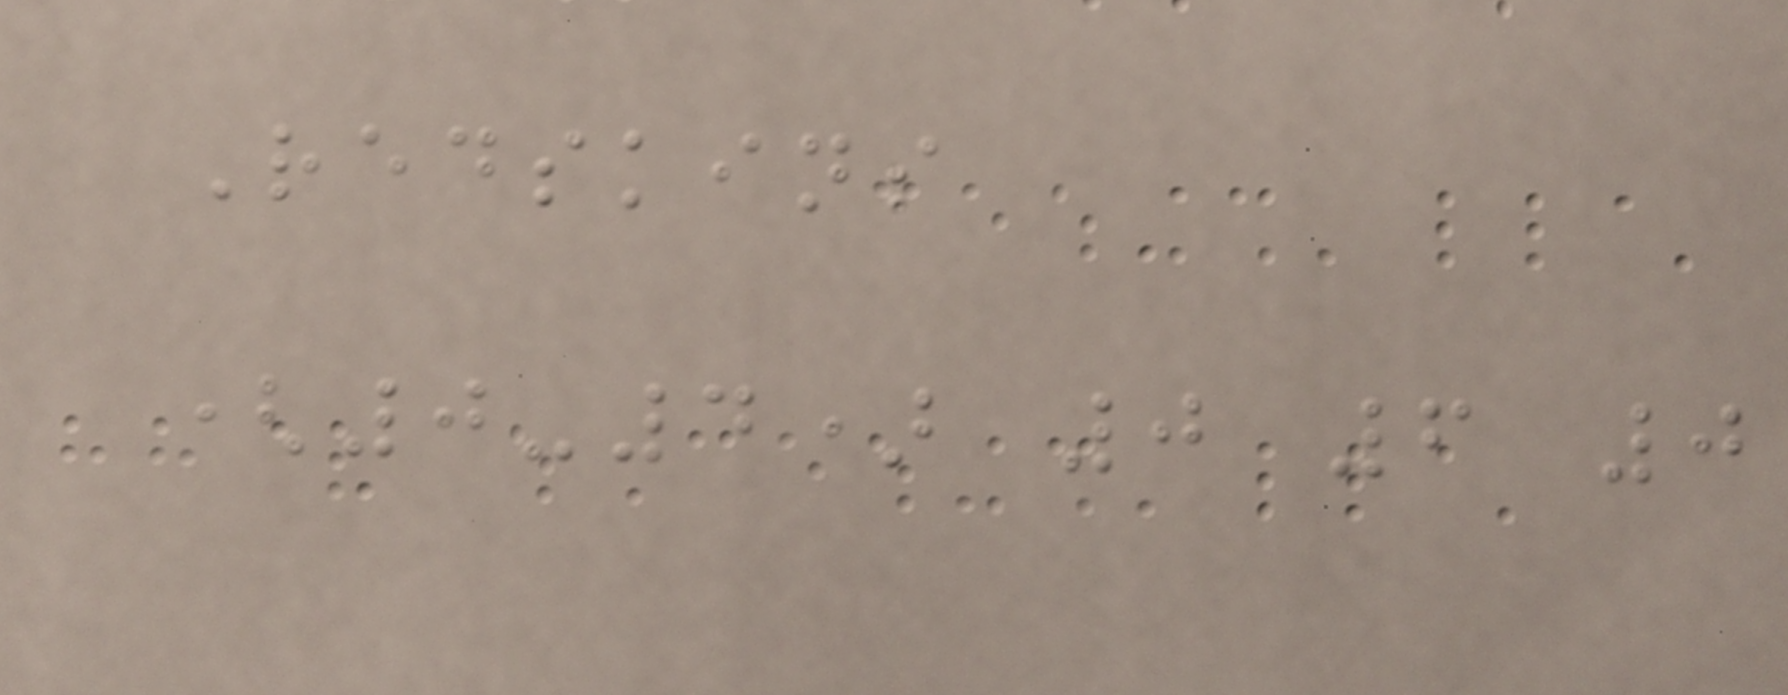Redskins
(0-4) 0 6 0
